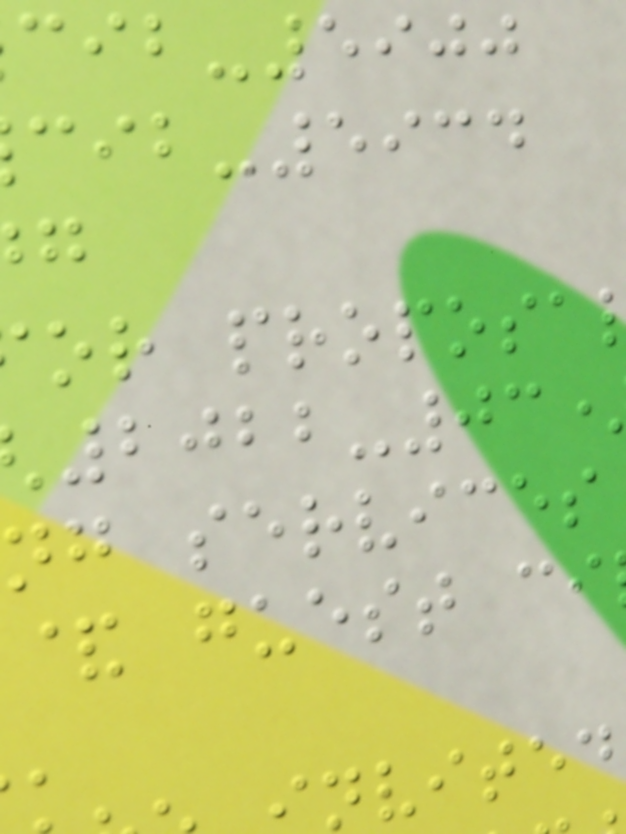-5900
-5934
ng services
& guest
